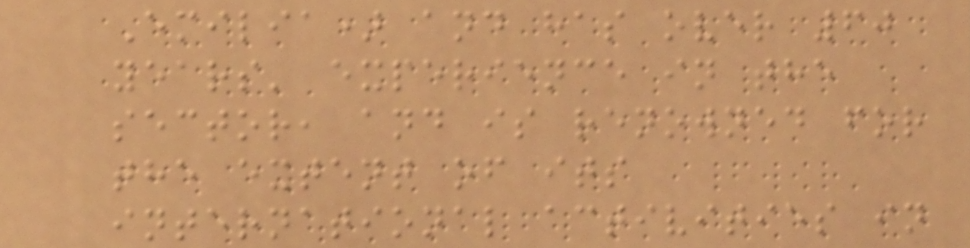Emilia) and has over 60
years' experience in the
sector, and is renowned for
the extent of its
international activities in
